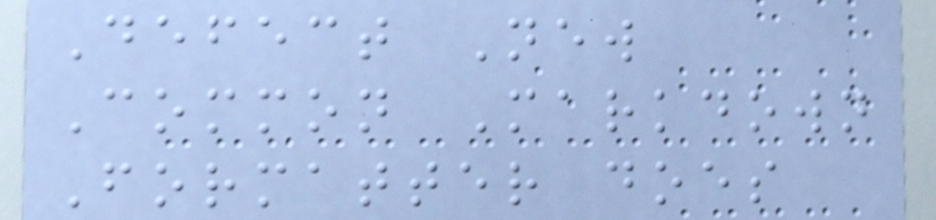Defect New
Common Markdown
Formatter does
